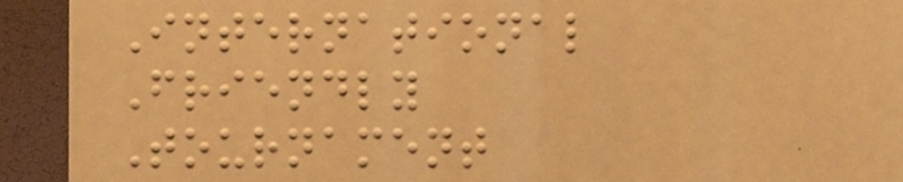International
Friendly
Tournament
